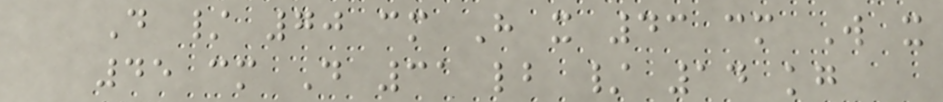D / 70 cm H x 43 cm W x
45 cm D 31 lb / 14 kg
